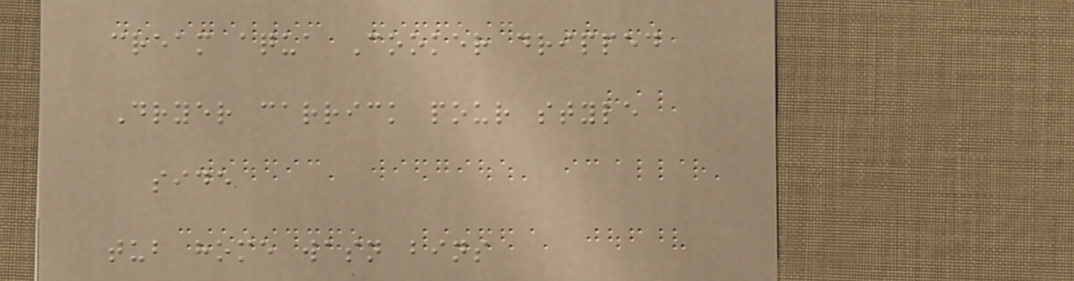cream aqua Cooker dripped
Dryer carrick pour style
side
tub home wasn bins
